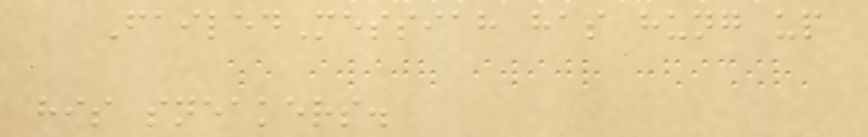FailedMessiah has hung up
his sneakers.
